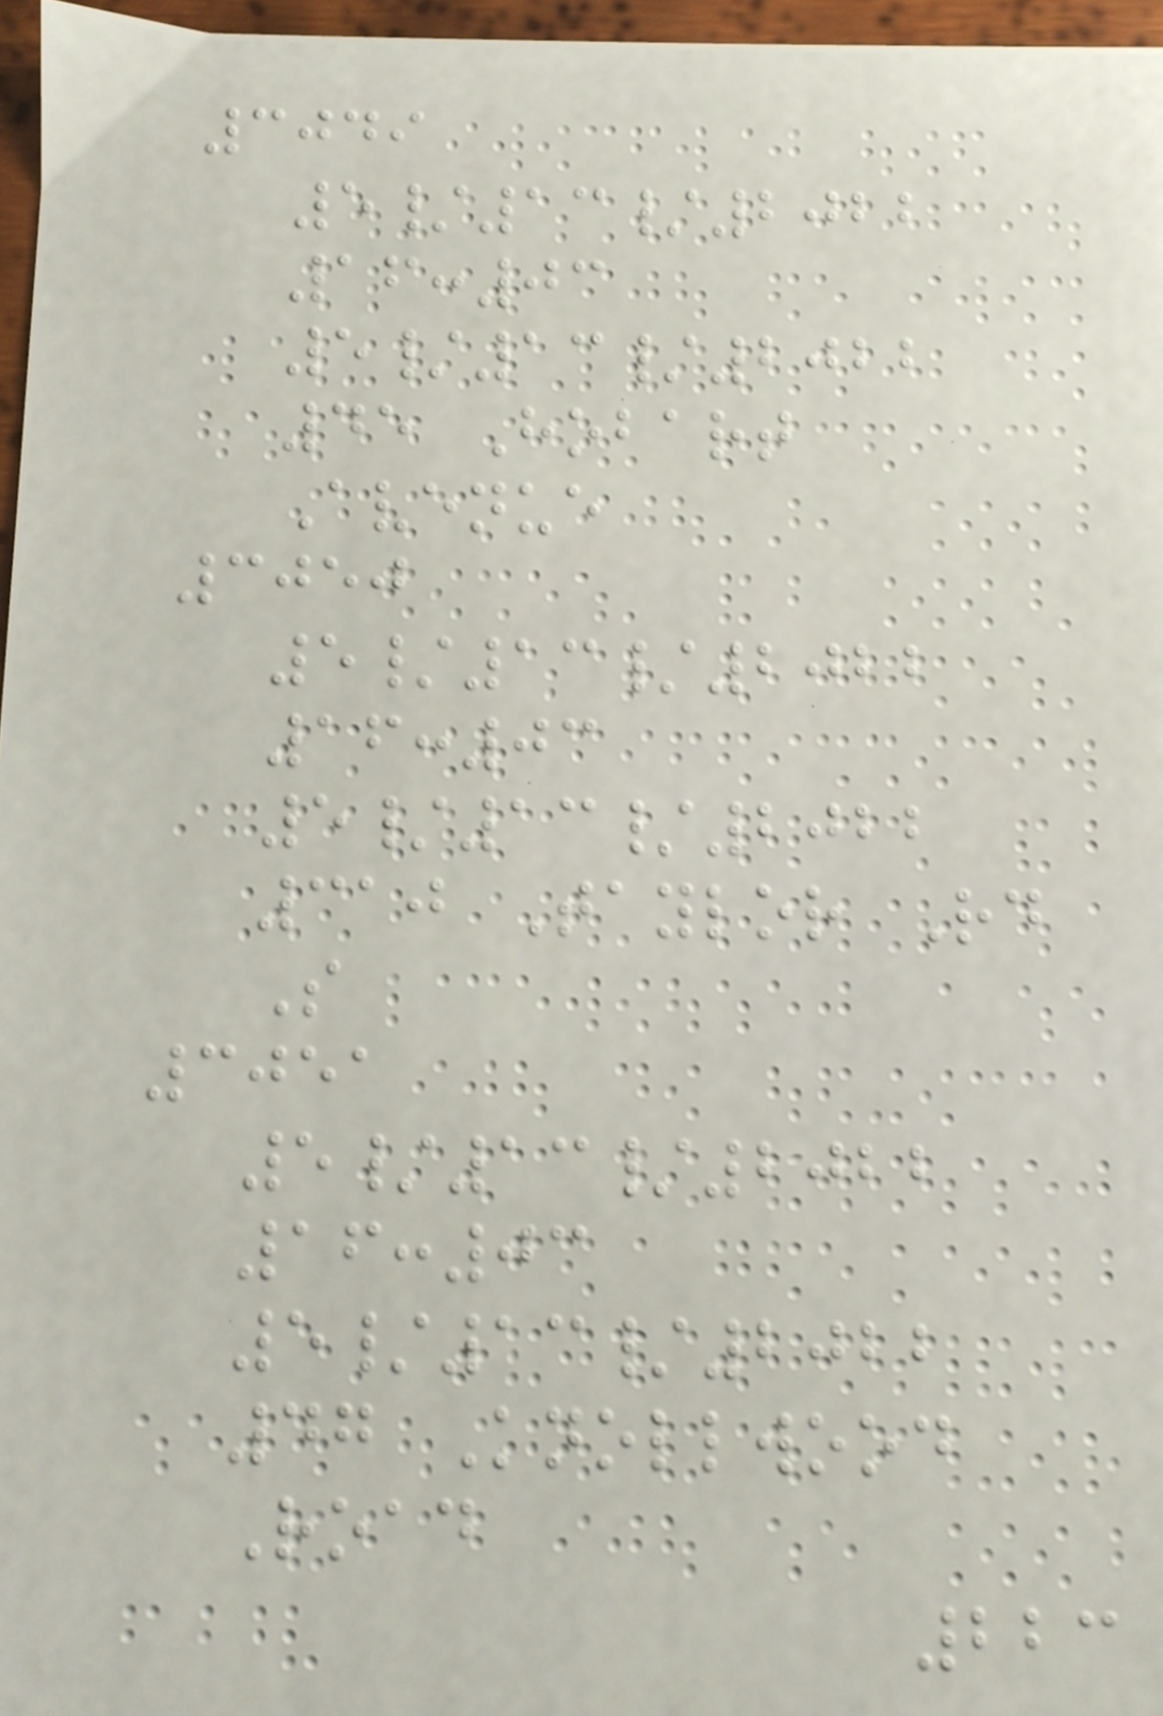3049
5/13/2022
16:03
5/13/2022
45 Hobart
Avenue
3050
5/13/2022
16:03
5/13/2022
310 Taylor Rd
S
3051
5/13/2022
16:03
5/13/2022
47 Knollwood
Road
223
